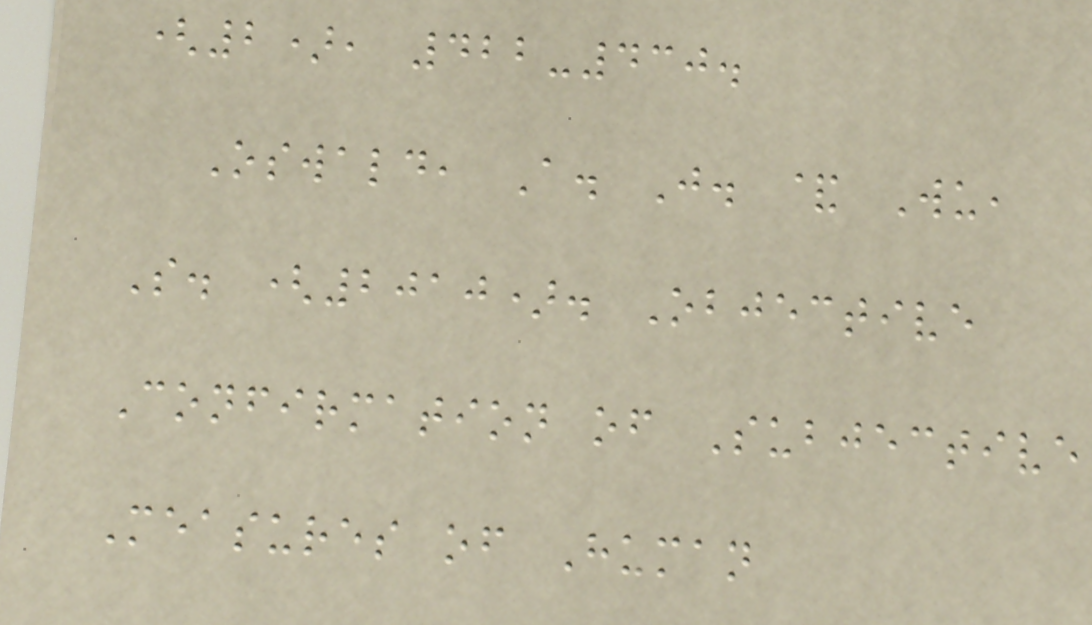(2), 422-430.
Oswald, A. J. & Wu,
S. (2010). Objective
Confirmation of Subjective
Measures of Human
